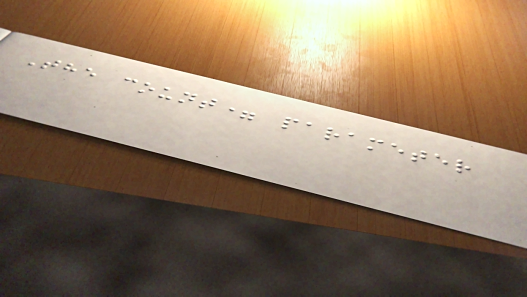The count= parameter
